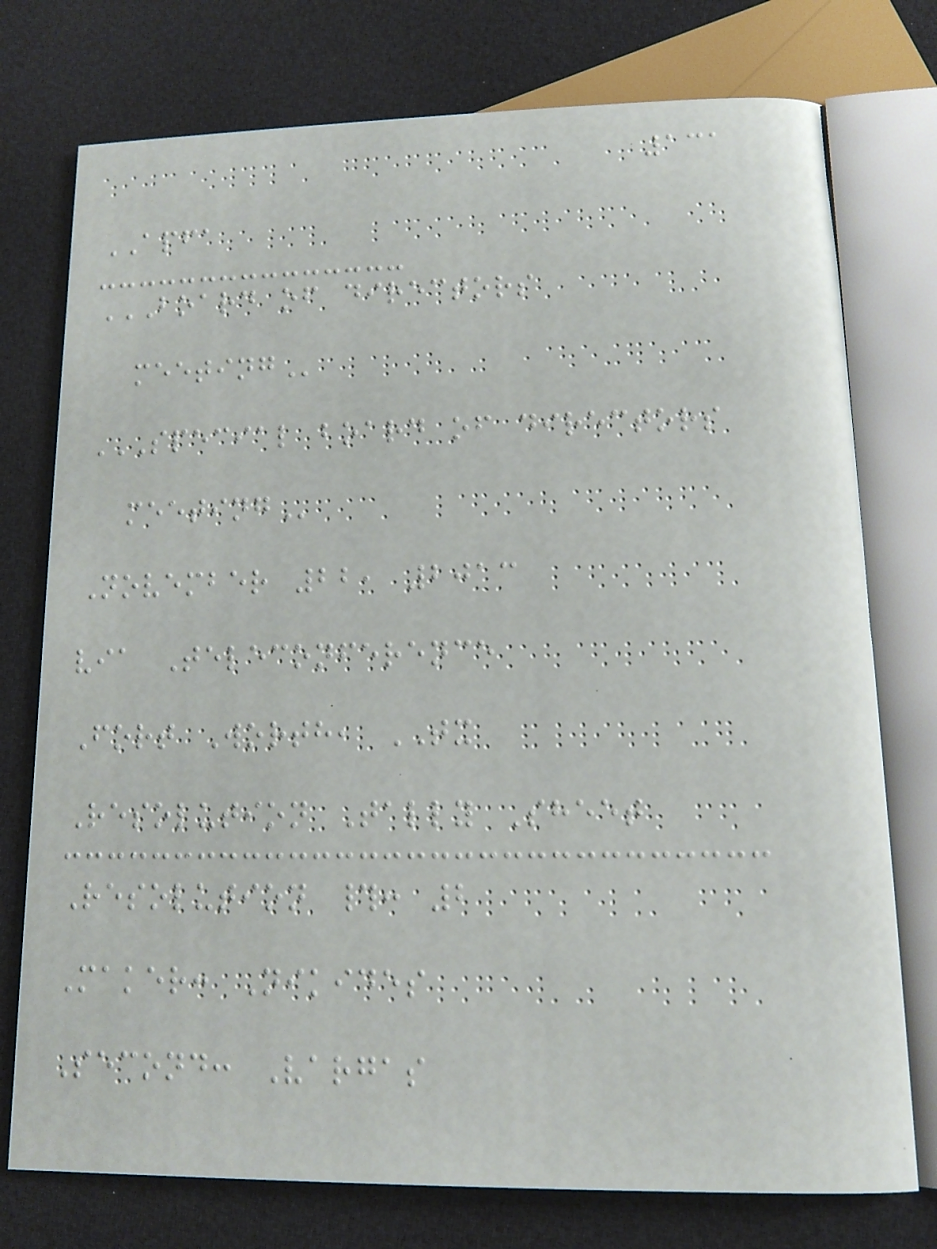131
APFA
BOARD OF DIRECTORS
MEETING
SPECIAL BOARD OF DIRECTORS
MEETING
November 22, 2013
via Teleconference
Fort Worth, TX
Resolution Tally Sheet
Resolution #: 2
Maker: Nikides
Second: Vargas
